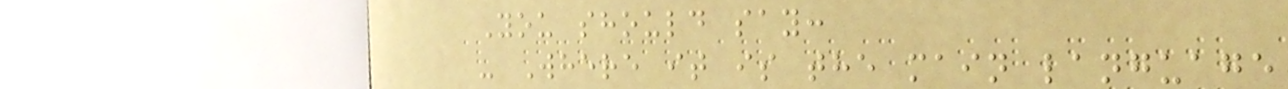You should say:
- Where it is the main language
